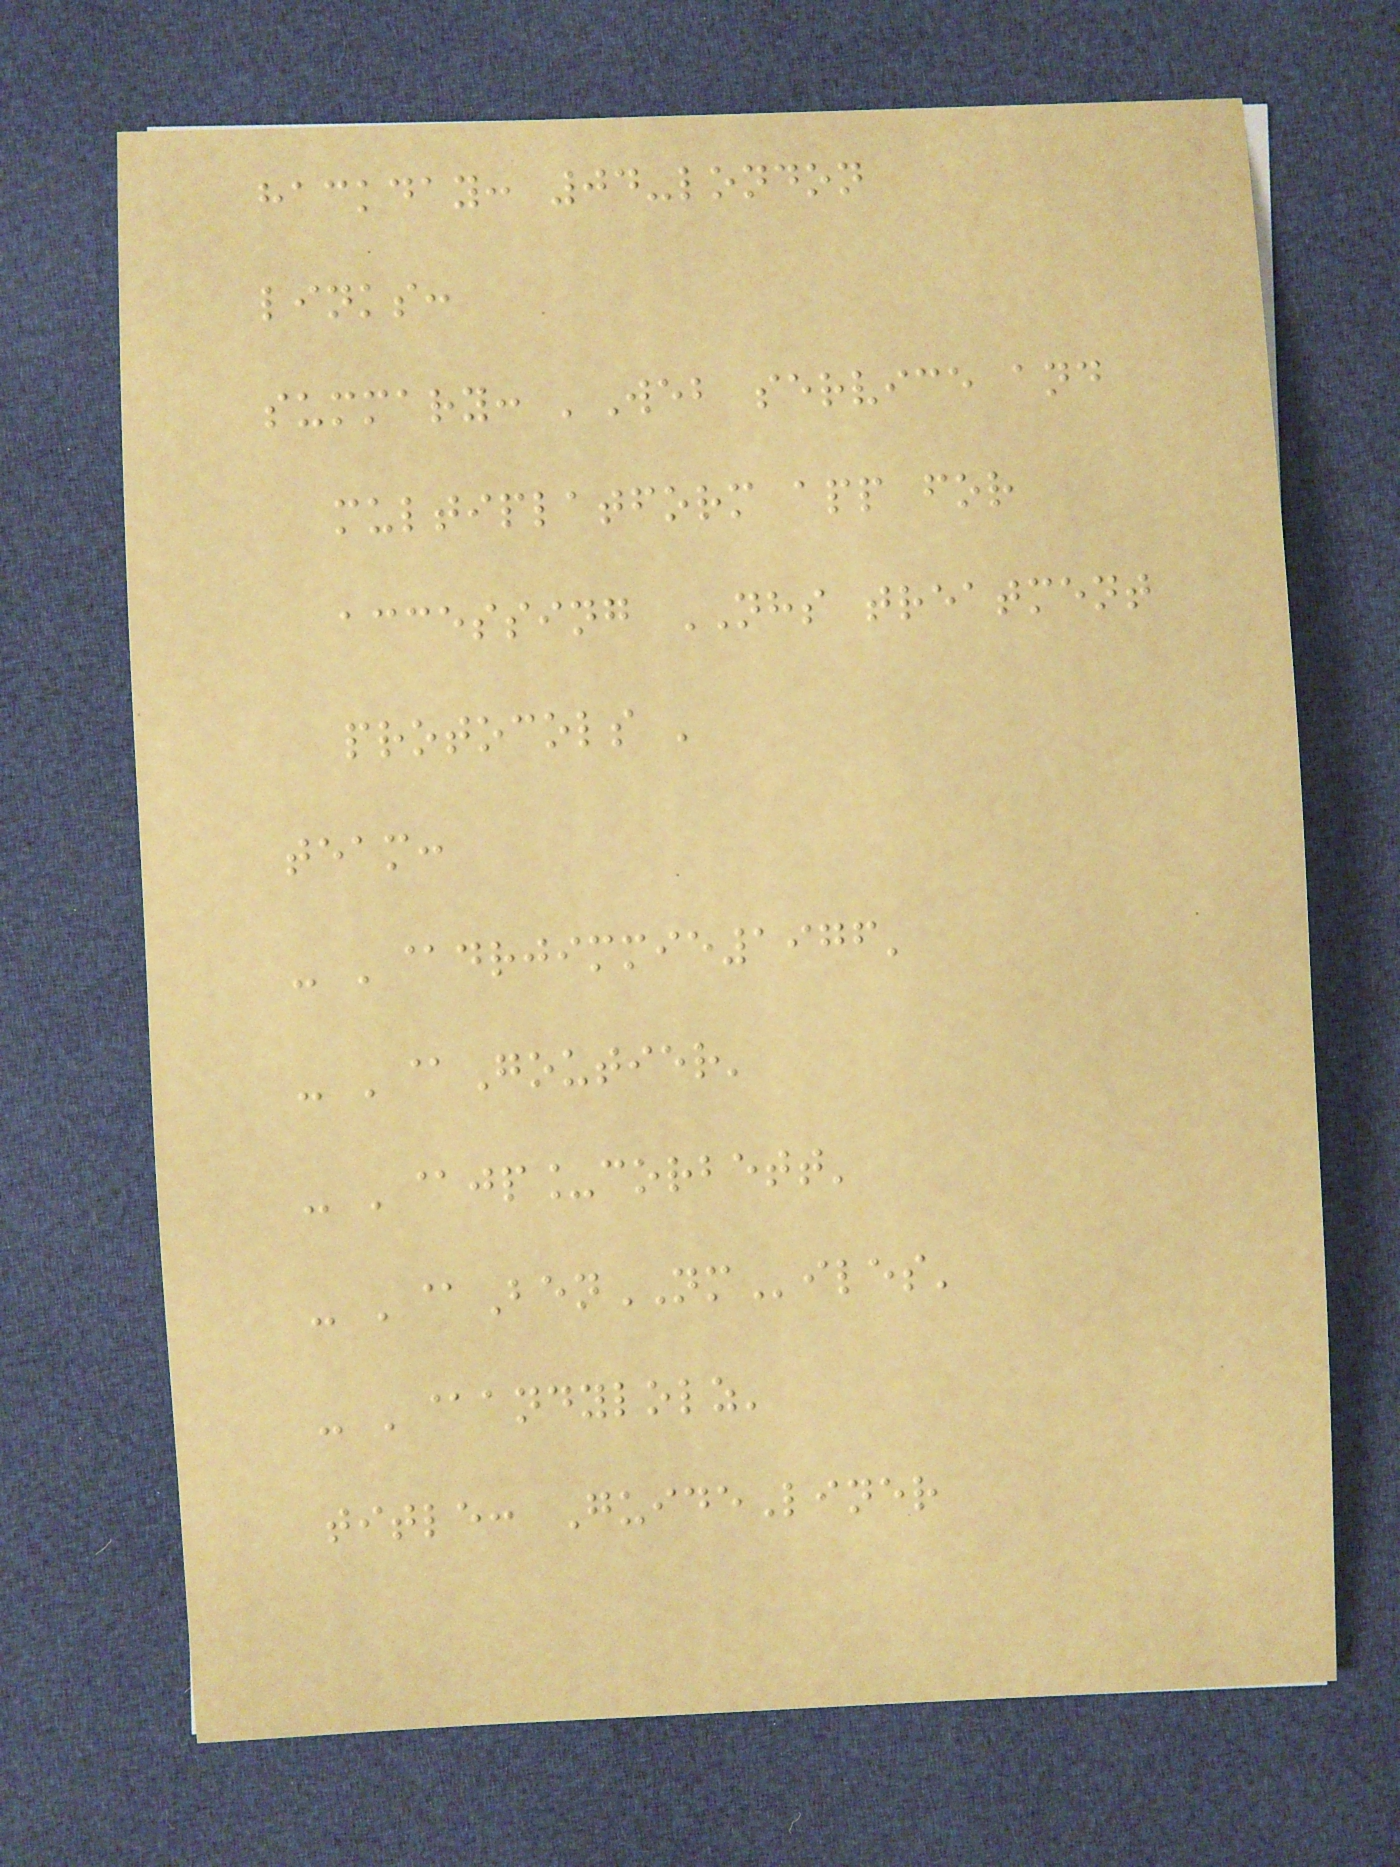hackday: 04-london
links:
summary: 'Web service and
multiplatform app for
accessing NHS treatment
protocols '
team:
- '@drjimmie1976'
- '@Goutier'
- '@jp_corbett'
- '@BenNMiles'
- '@andylolz'
title: GuideLiner
